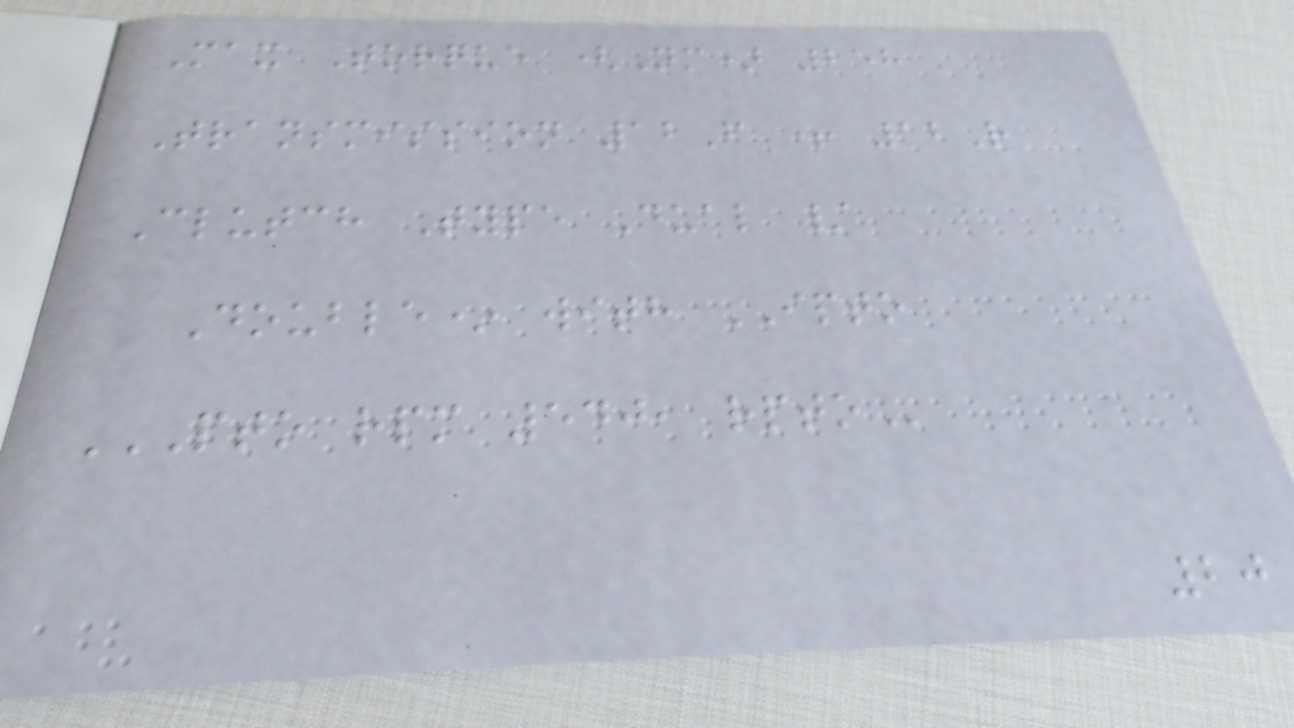Max Torque (Nm) 258
Transmission 12F + 12R
Clutch Type Dual /
Double* with IPTO
PTO RPM 540, RPTO
20
